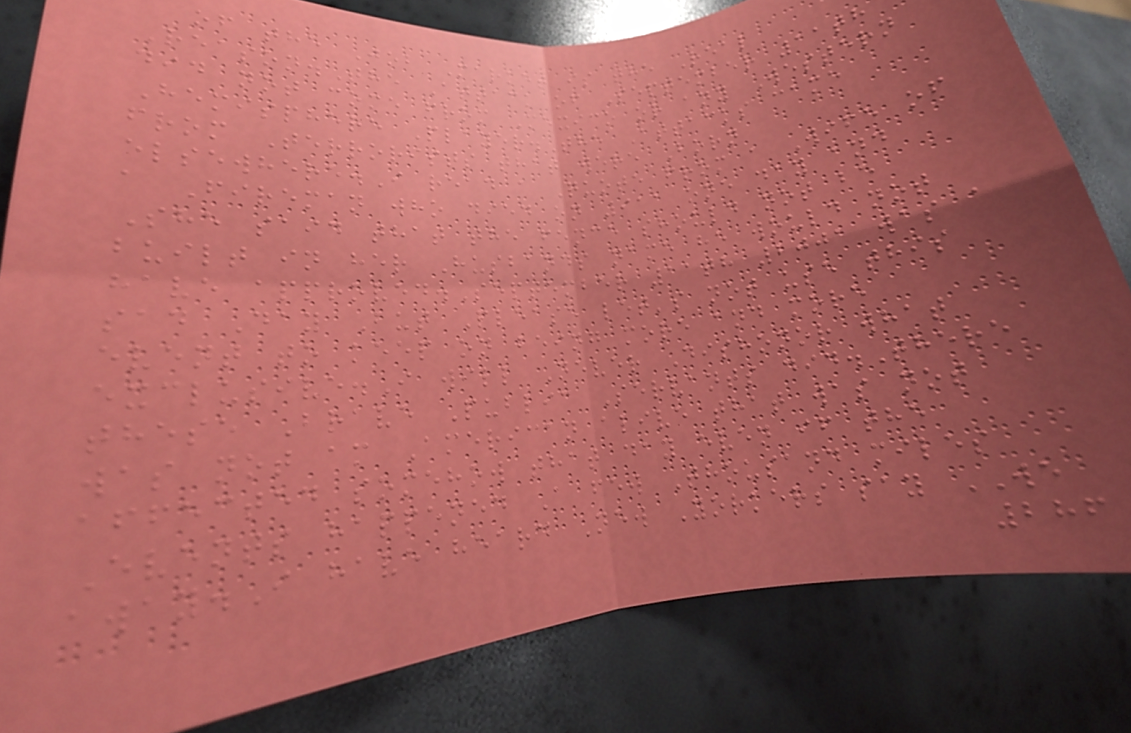of the Job Market is the Real
Reason.The Attack of September 11th
did not come from Mexico or any Western
Hemisphere Player.The Attacks came
from Terrorists that were Born
elsewhere.I read a Quote from a Wife of
a Fireman who died on 911 one day and
She said that the fence should not be
built in her Husbands name he would not
have approved.September 11th 2001 was a
sad Day But Please let's not use this
event to keep on being more and more
exclusive.I will Never Dishonor what
these Brave Public Servants did.There
was not am American alive that was not
affected somehow that day even if the
Events happened A few Thousand miles
away.I have heard New Yorkers say WE
286
